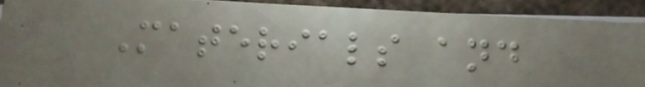Materials and
